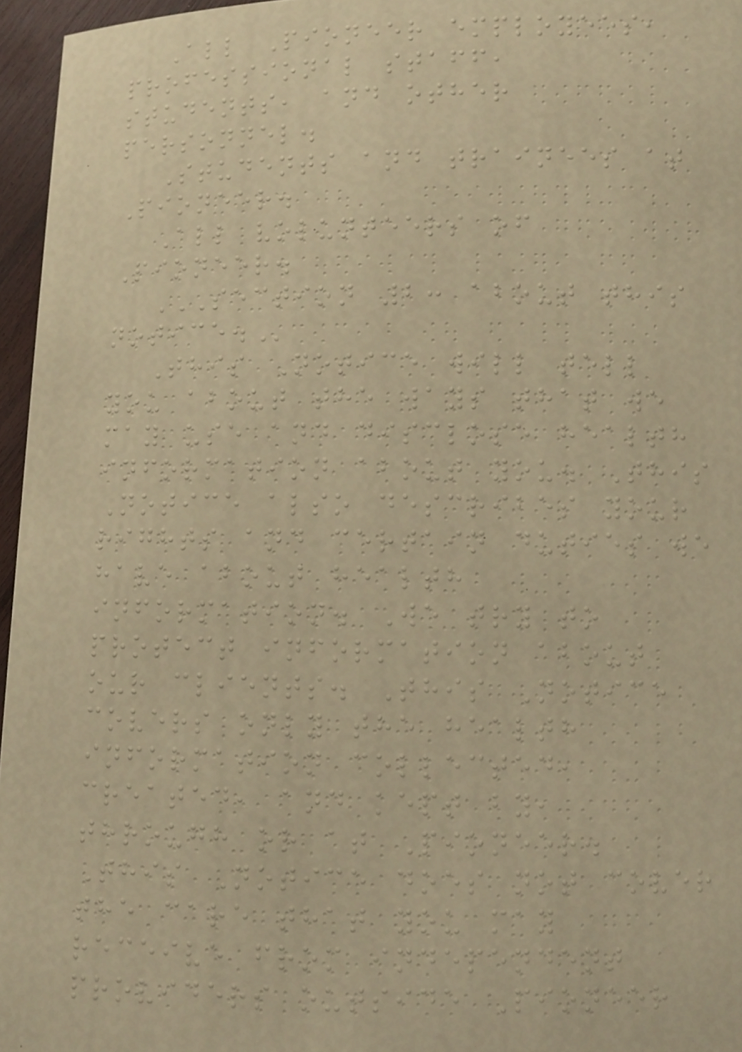All Pioneer employees,
professional staff,
students, and other
personnel.
Students and trainees at
Pioneer.
All volunteers of
Pioneer.
SECTION 2: ABOUT THIS
NOTICE.
This Notice will tell
you about the ways that we
may use and disclose health
information about you. This
Notice also describes your
rights and certain duties we
have about health
information. We try to
protect information about
our clients. This Notice
covers only the health
information collected,
created, and kept by,
through or at Pioneer.
This Notice does not cover
the care that you may
receive from independent
providers outside Pioneer
